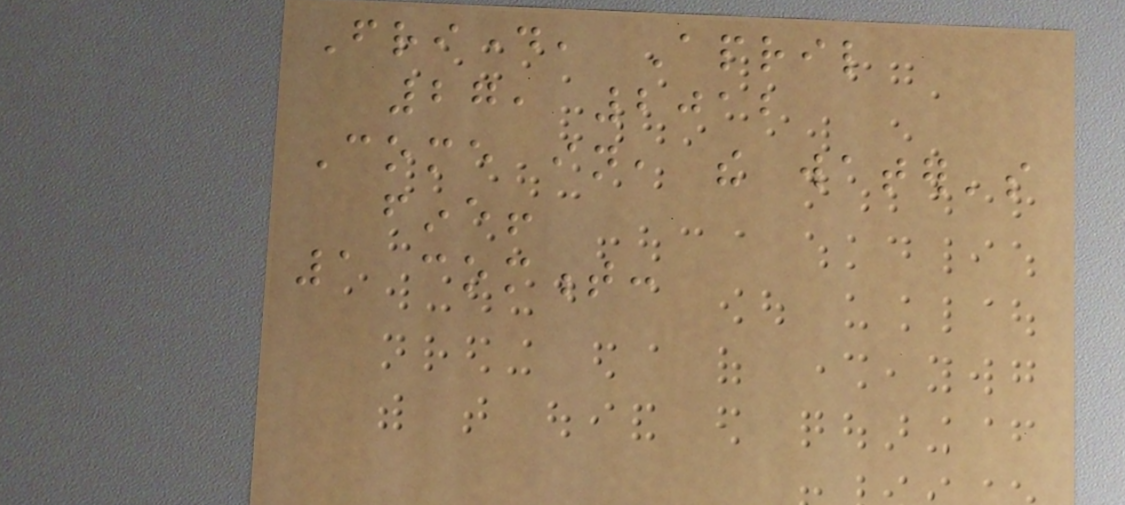Friday, April
27, 2012
Come in, the water's
fine!
1 comment:
